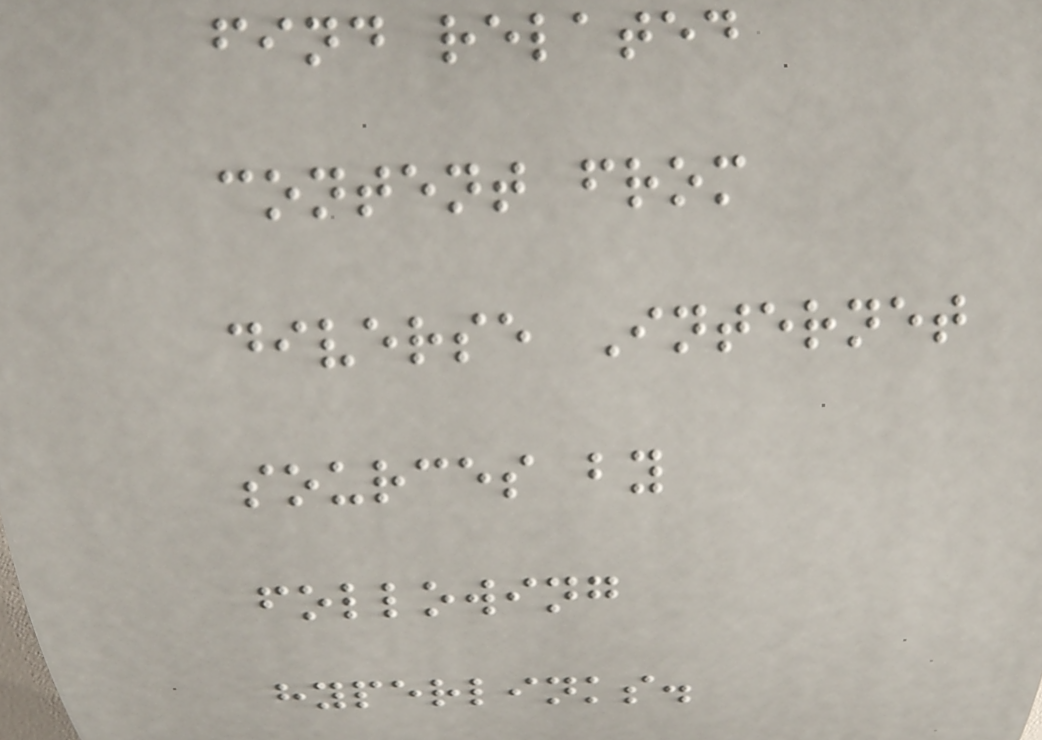find related
content from
diverse Internet
sources by
following
hyperlinks.
